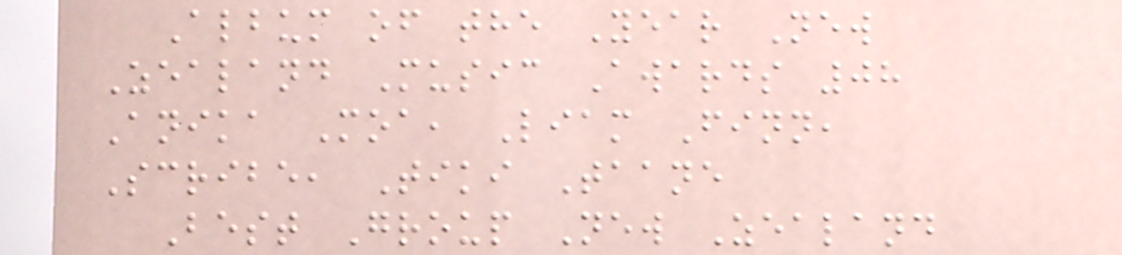Album of the Year New
Zealand Music Awards 08
Anika Moa, Liam Finn,
Scribe, Tiki Taane
Best Group New Zealand
